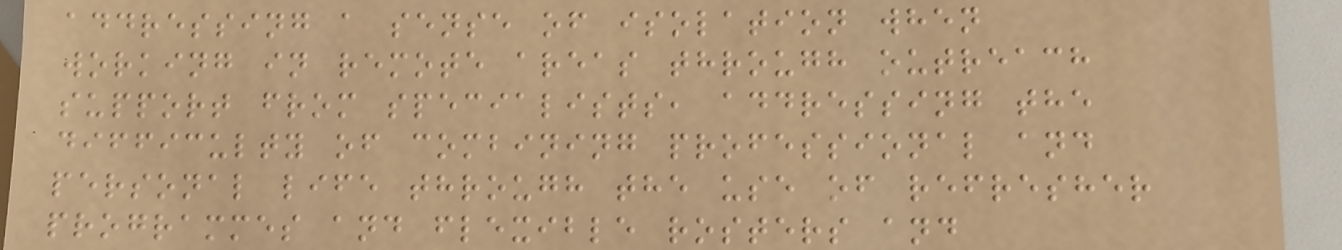addressing a sense of isolation when
working in remote areas through outreach
support from specialists, addressing the
difficulty of combining professional and
personal life through the use of refresher
programmes and flexible rosters and
